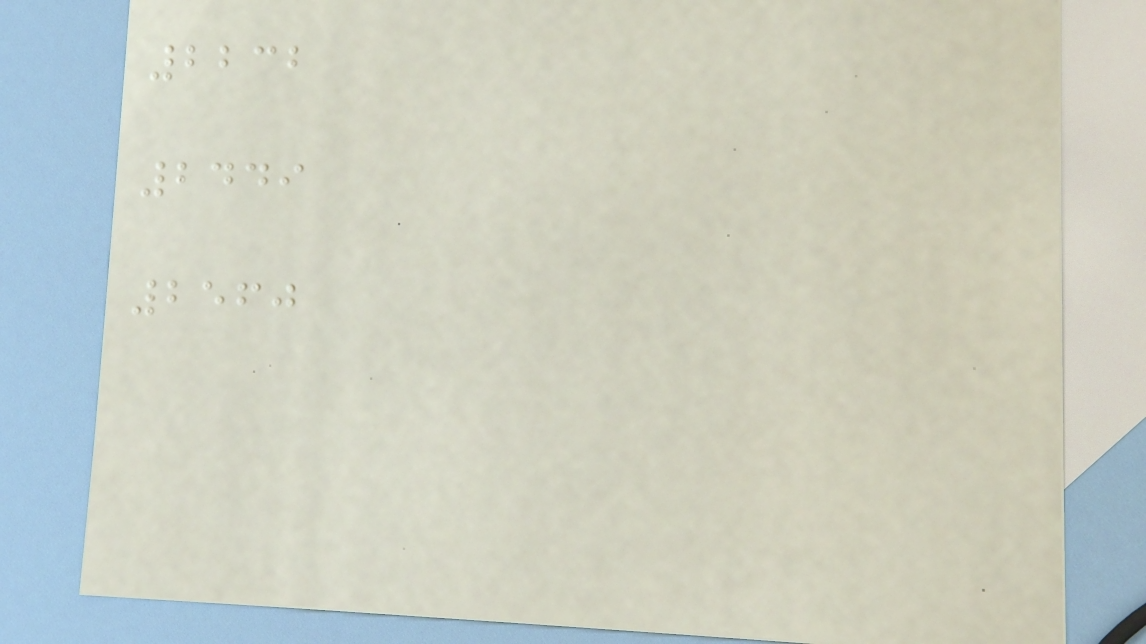2232
2449
2560
